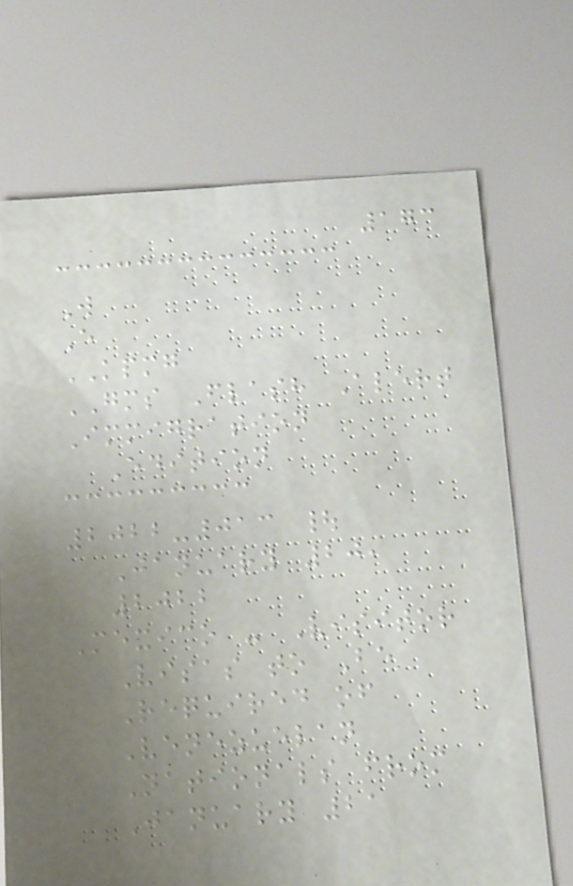173
W
E
KPMG
GMS Flash Alert
Immigration
Edition
2022-013 |
January 20,
2022
Mexico - Visitor
Visas to Be
Required of
Venezuelan
Nationals from
January 21
